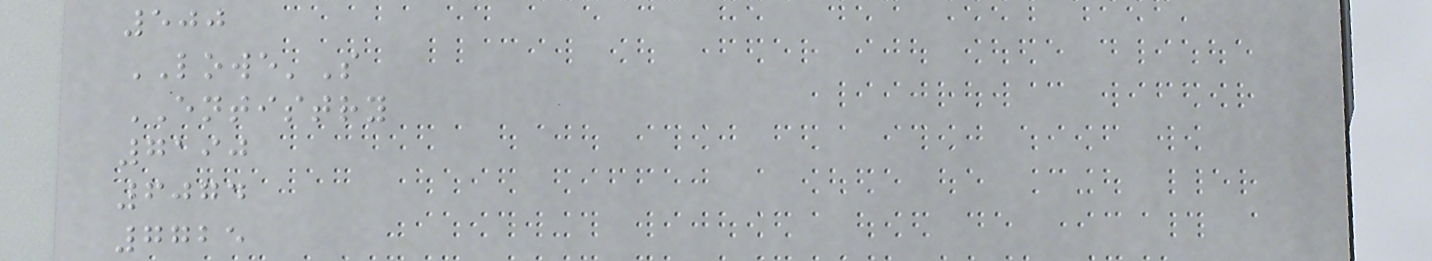500
LOWE'S
ENTISTRY
7190
6074
7725
